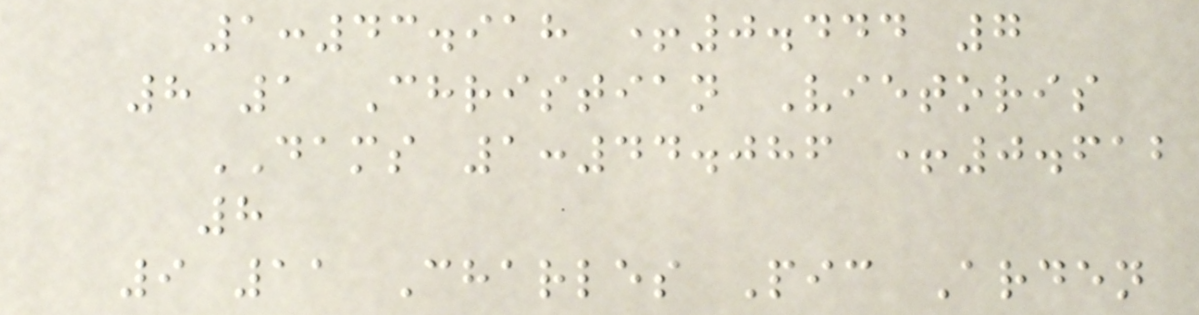1:43.918 +0.444 7
8 1 Christian Vietoris
DAMS 1:44.086 +0.612
8
9 11 Charles Pic Arden
